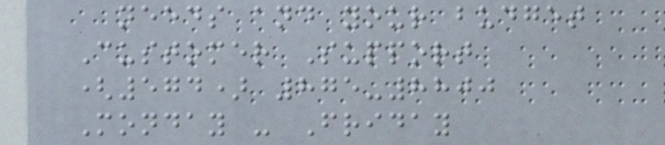needs and your budget
Customer Support
(574) 875-8800
Monday - Friday
